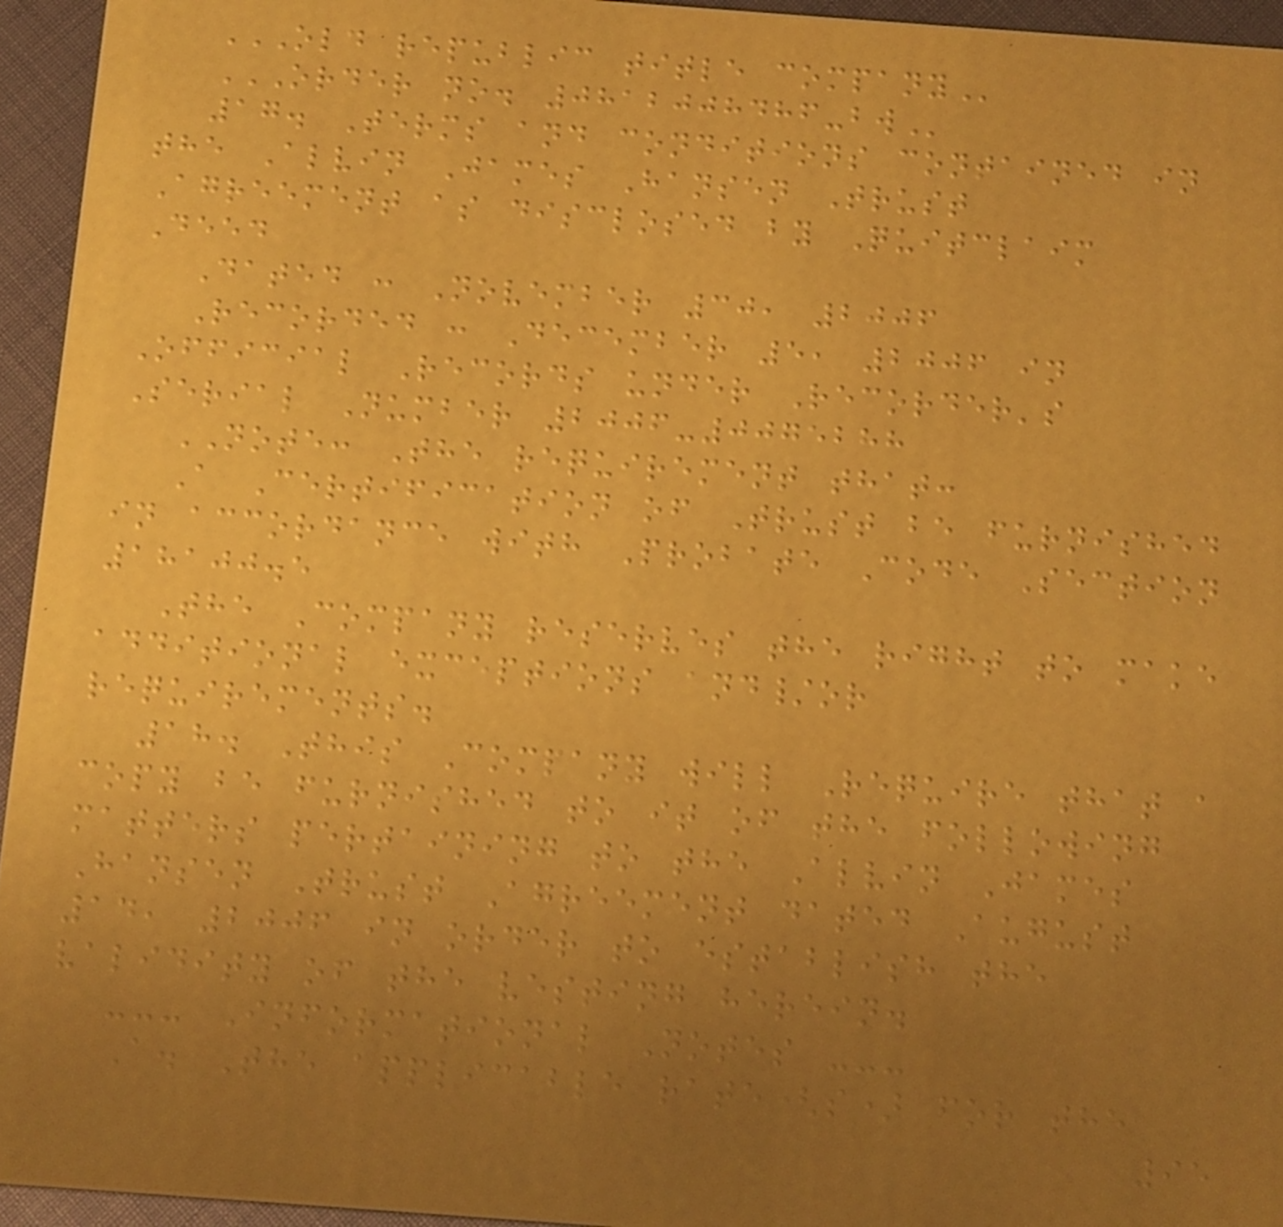OLD REPUBLIC TITLE COMPANY
ORDER NO. 0812008486-BW
17. Terms and conditions contained in
the Alvin James Hansen Trust
Agreement as disclosed by Quitclaim
Deed
Dated : November 30, 2006
Recorded : December 5, 2006 in
Official Records under Recorder's
Serial Number 2006-0075288
NOTE: The requirement that:
A Certification of Trust be furnished
in accordance with Probate Code Section
18100.5
The Company reserves the right to make
additional exceptions and/or
requirements.
18. This Company will Require that a
copy be furnished to it of the following
matters pertaining to the Alvin James
Hansen Trust Agreement dated August
14, 2006 in order to establish the
validity of the vesting herein.
--- Informational Notes ---
A. The applicable rate(s) for the
95
